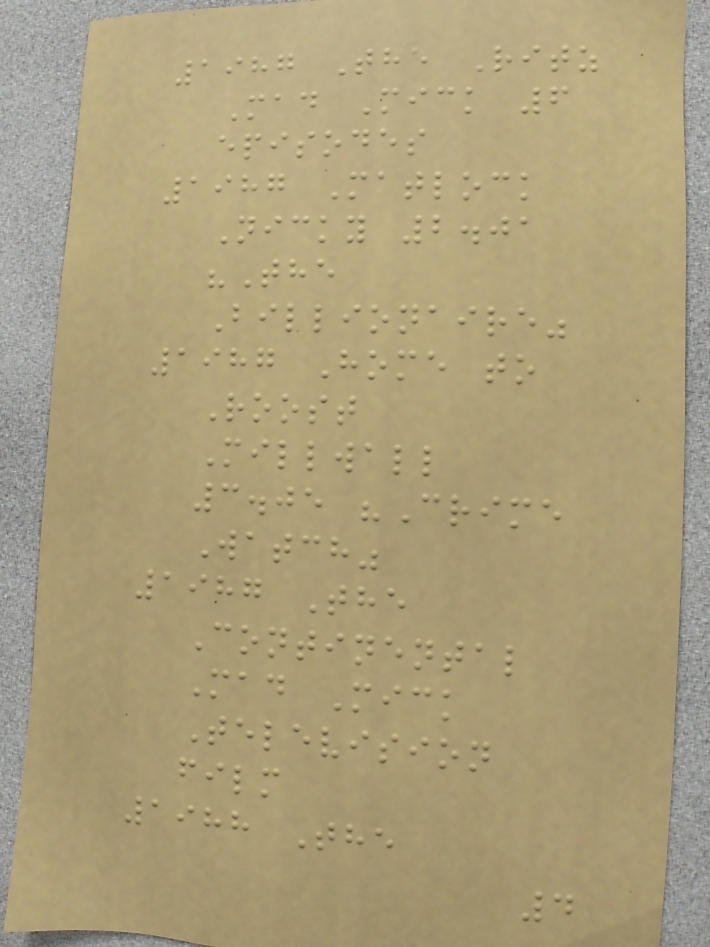1987 The Ritz
Mad Mick 6
episodes
1987 Matlock
Nicky 2.01
"The
Billionaire"
1987 Home to
Roost
Millwall
3.05 "Crime
Watch"
1987 The
Continental
Mad Mick
Television
film
1988 The
4
